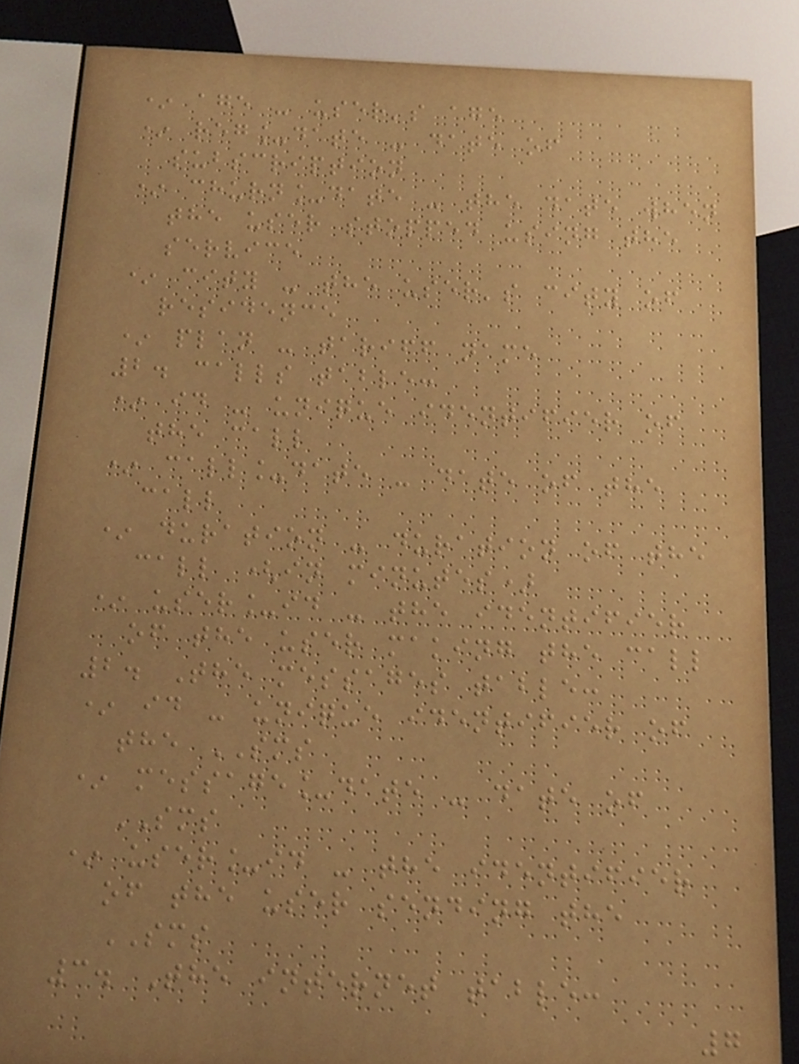* age - user's age
* reg_date - date of
subscription
* churn_date - the date when
the user stopped using the
service
* city - the user's city of
residence
* plan - tariff name
2. calls table:
* id - unique identifier of
the call
* call_date - date of the
call
* duration - duration of the
call (in minutes)
* user_id - the identifier
of the user making the call
2. The messages table:
* id - unique identifier of
the SMS
* message_date - date of
SMS
* user_id - the identifier
of the user sending the
SMS
3. The internet table:
7
